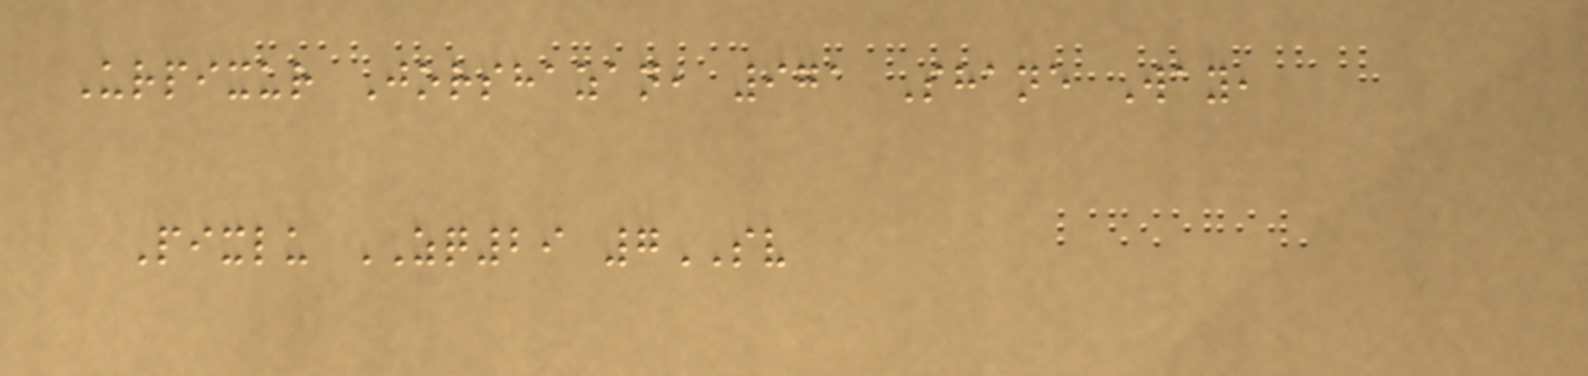Urpixur Jorshazan, 971 Shane Way,
Pixlu ZQ29 7SV
